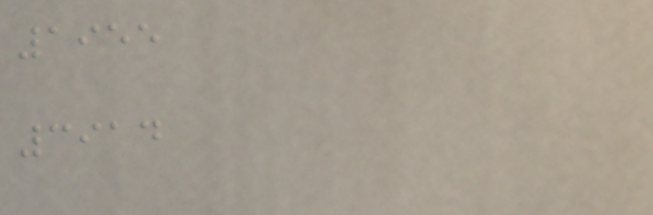1955
3914
